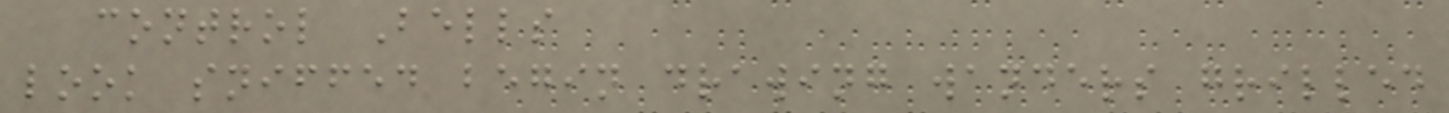control Bells
look sniffed begin drawing wanders grilled
